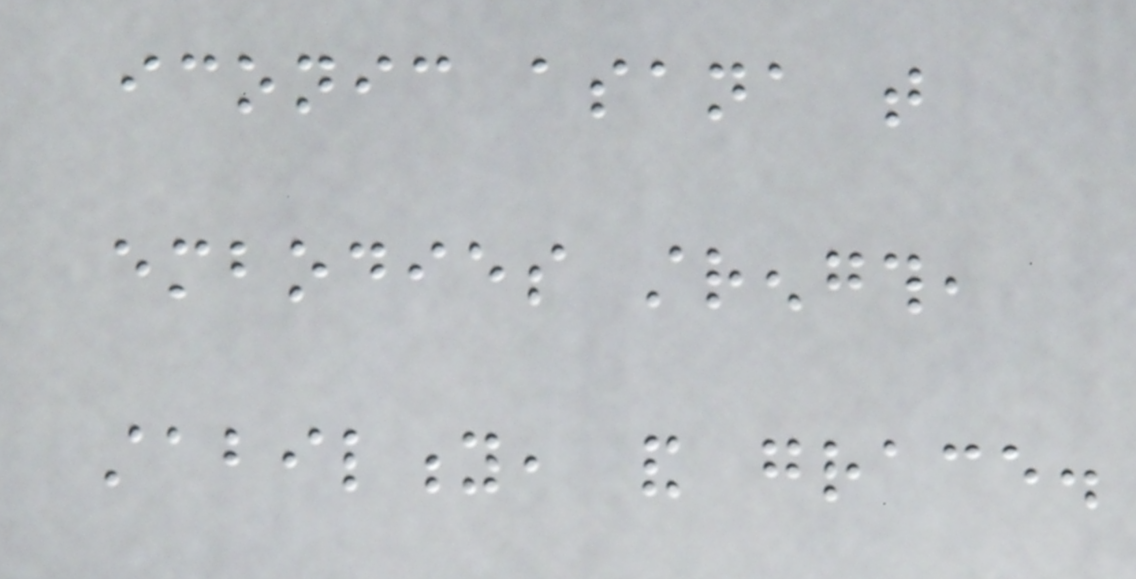iconic asana that
embodies strength,
stability, and grace.
